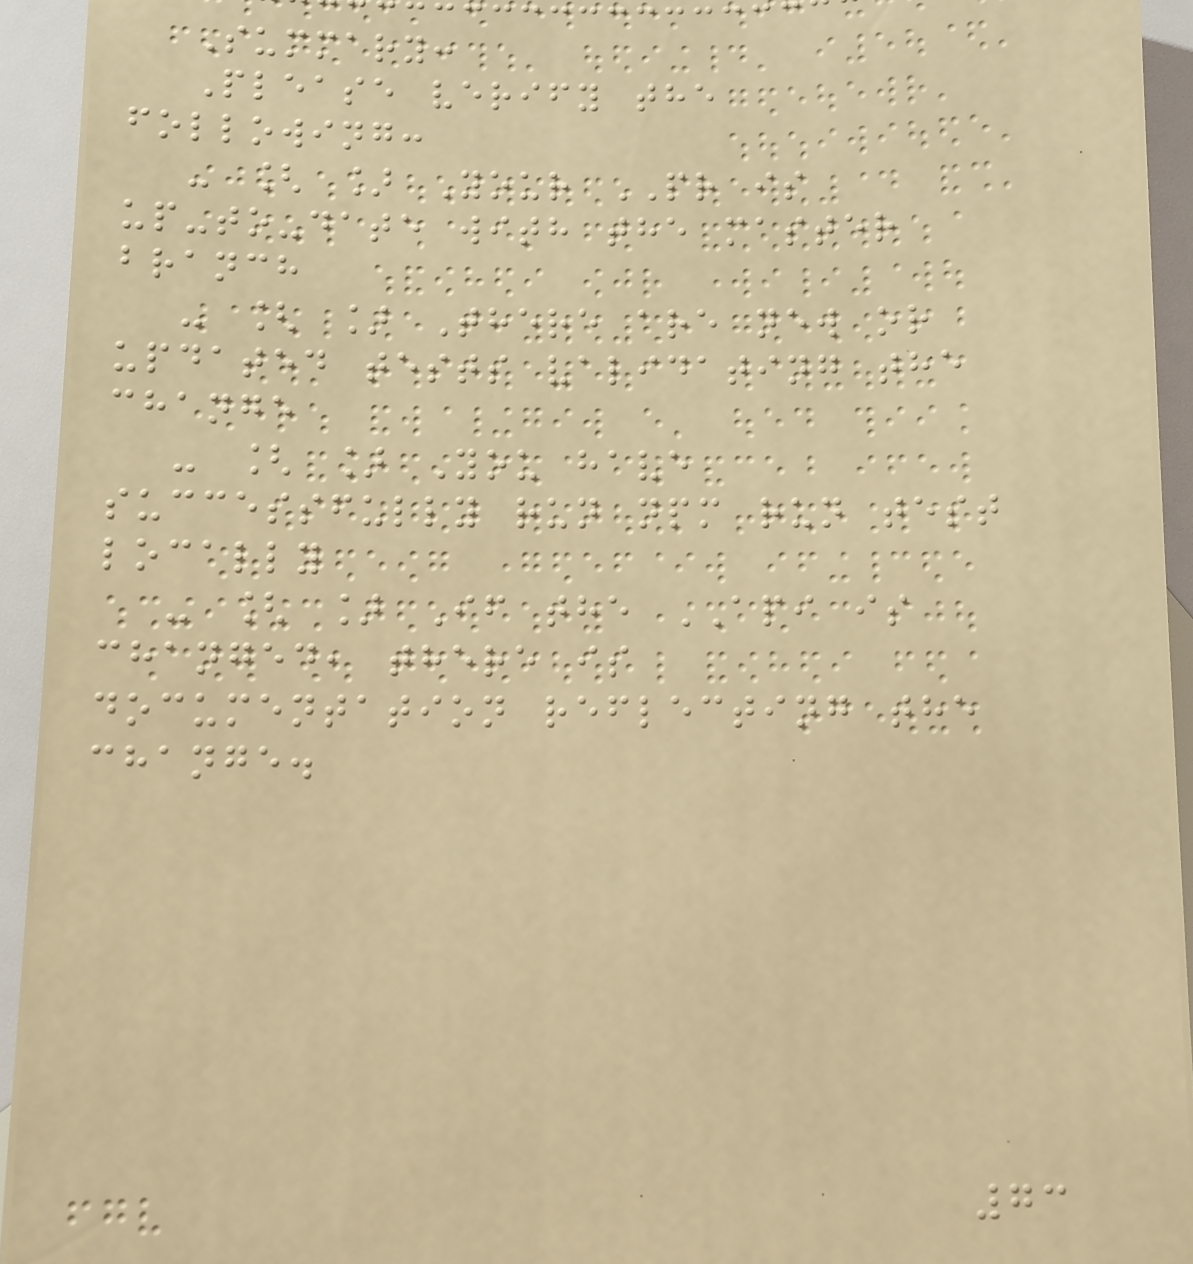Summary:
Please verify the
following:
- [ ] Your PR is
up-to-date with the master
branch
- [ ] There are new or
updated tests validating the
change
- [ ] You have
successfully run npm run test
locally
- [ ] If the API is
changed, there is
documentation reflecting the
change.
73
